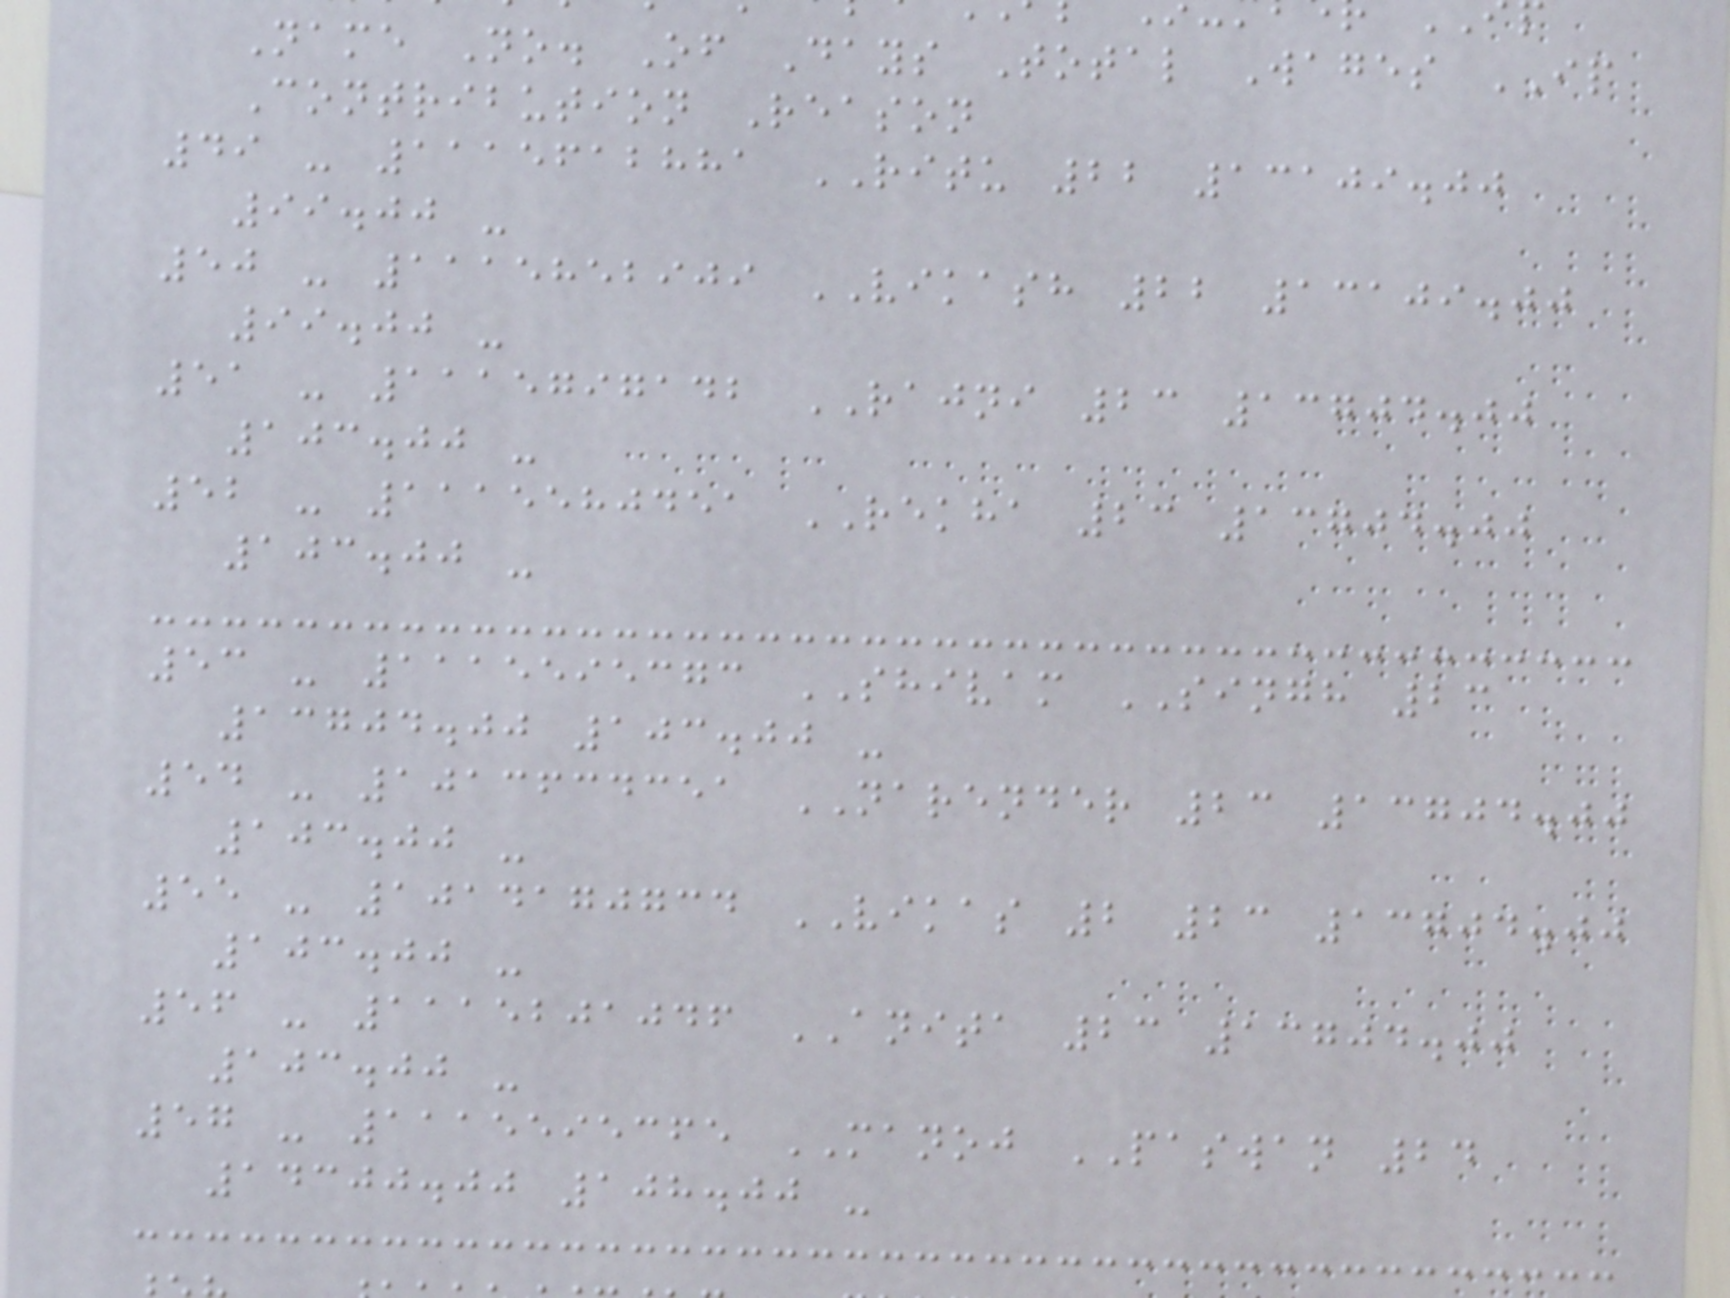Name No. Of Days Total Wages IP
Contribution Reason
49 - 1115612881 RITU 22 13109.00
99.00 -
50 - 1115852909 VIKASH 22 13109.00
99.00 -
51 - 1115797142 RAJNI 23 13704.00
103.00 -
52 - 1115580451 REKHA 23 13704.00
103.00 -
53 - 1115595373 SHIVAM SINGH 23
13704.00 103.00 -
54 - 1013634351 NARENDER 23 13704.00
103.00 -
55 - 1014170734 VIKAS 2 23 13704.00
103.00 -
56 - 1115201046 ANITA 23 13704.00
103.00 -
57 - 1115595365 MANOJ PASWAN 24
14300.00 108.00 -
